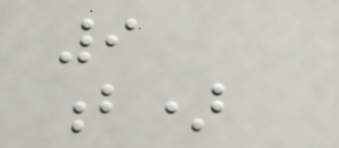9
b)
